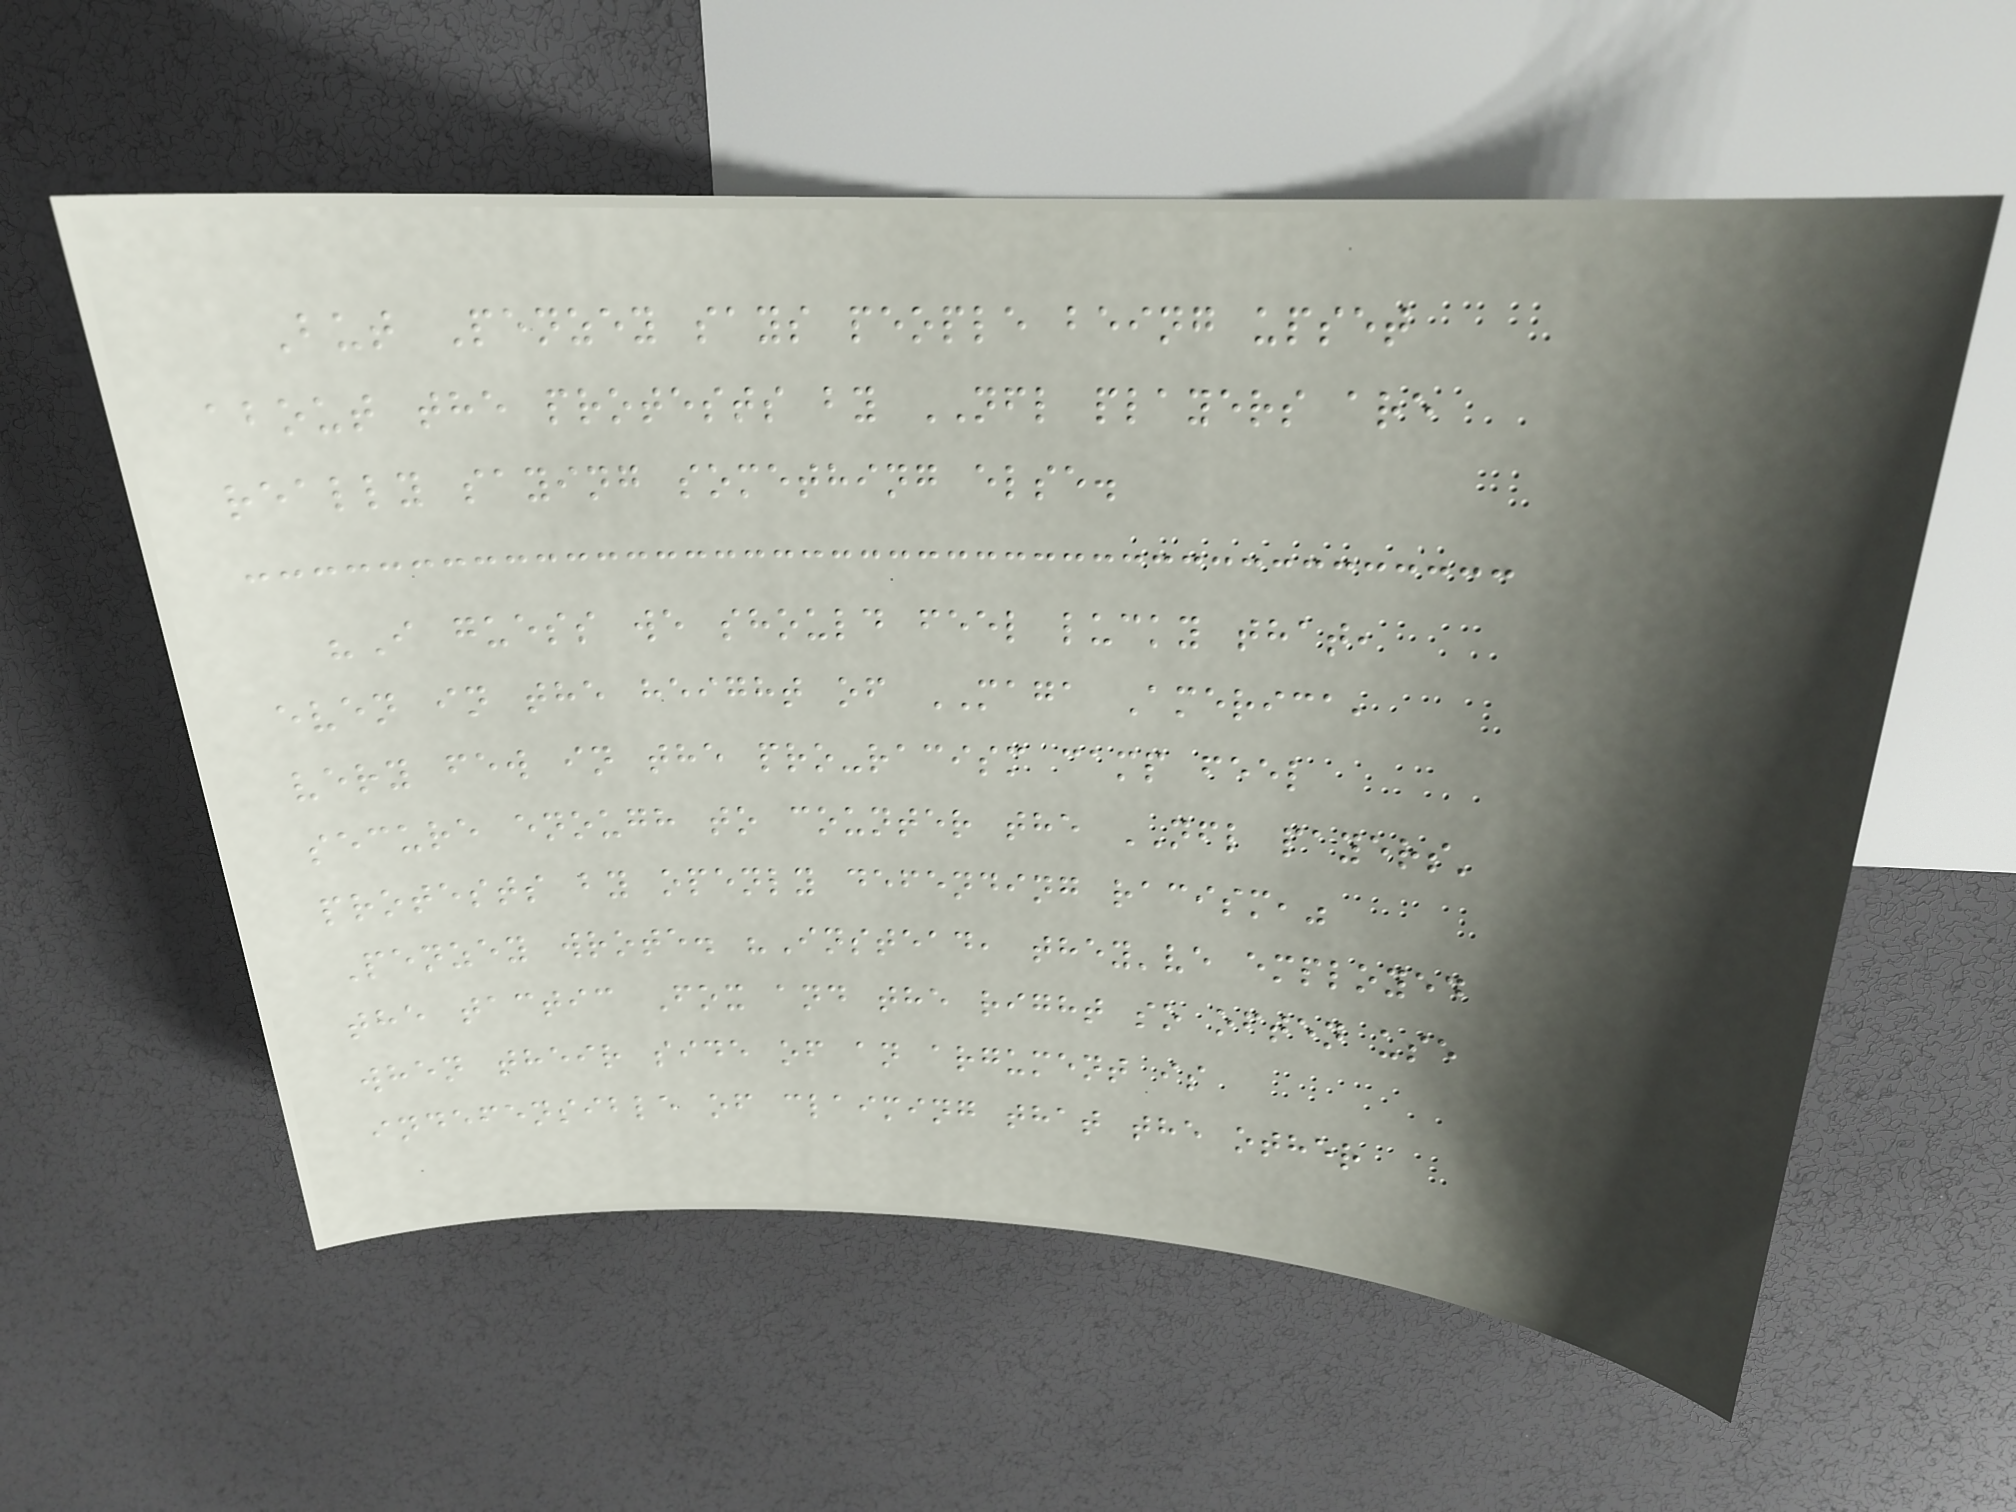But Penzey says people being upset
about the protests by NFL players are
really saying something else.
"I guess we should feel lucky that,
even in the height of MAGA America,
very few in the pro-racism camp feel
secure enough to counter the NFL payers'
protests by openly defending racism,"
Penzey wrote. "Instead, they've employed
the tactic Fox and the right so often use
when their side of an argument is
indefensible of claiming that the other
